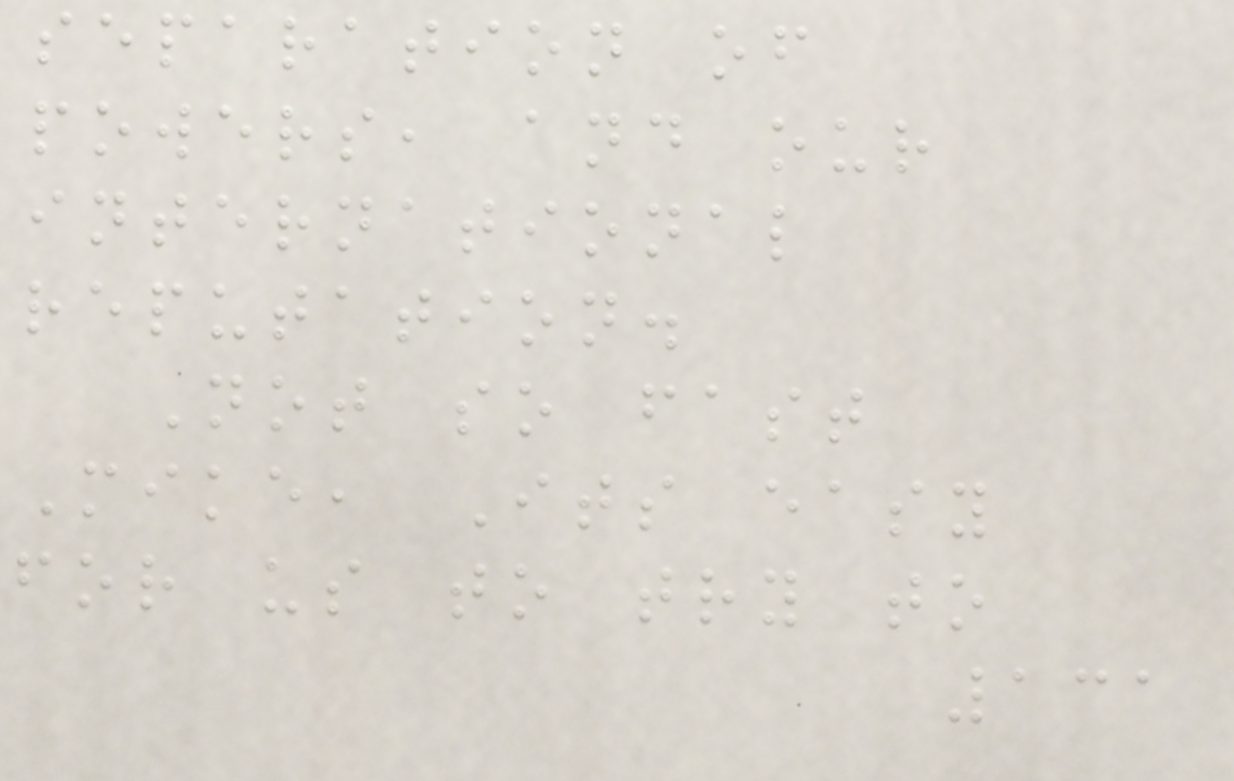separation of
powers, and our
international
reputation.
Not so fast
Mike, Its easy
for us to try to
131
